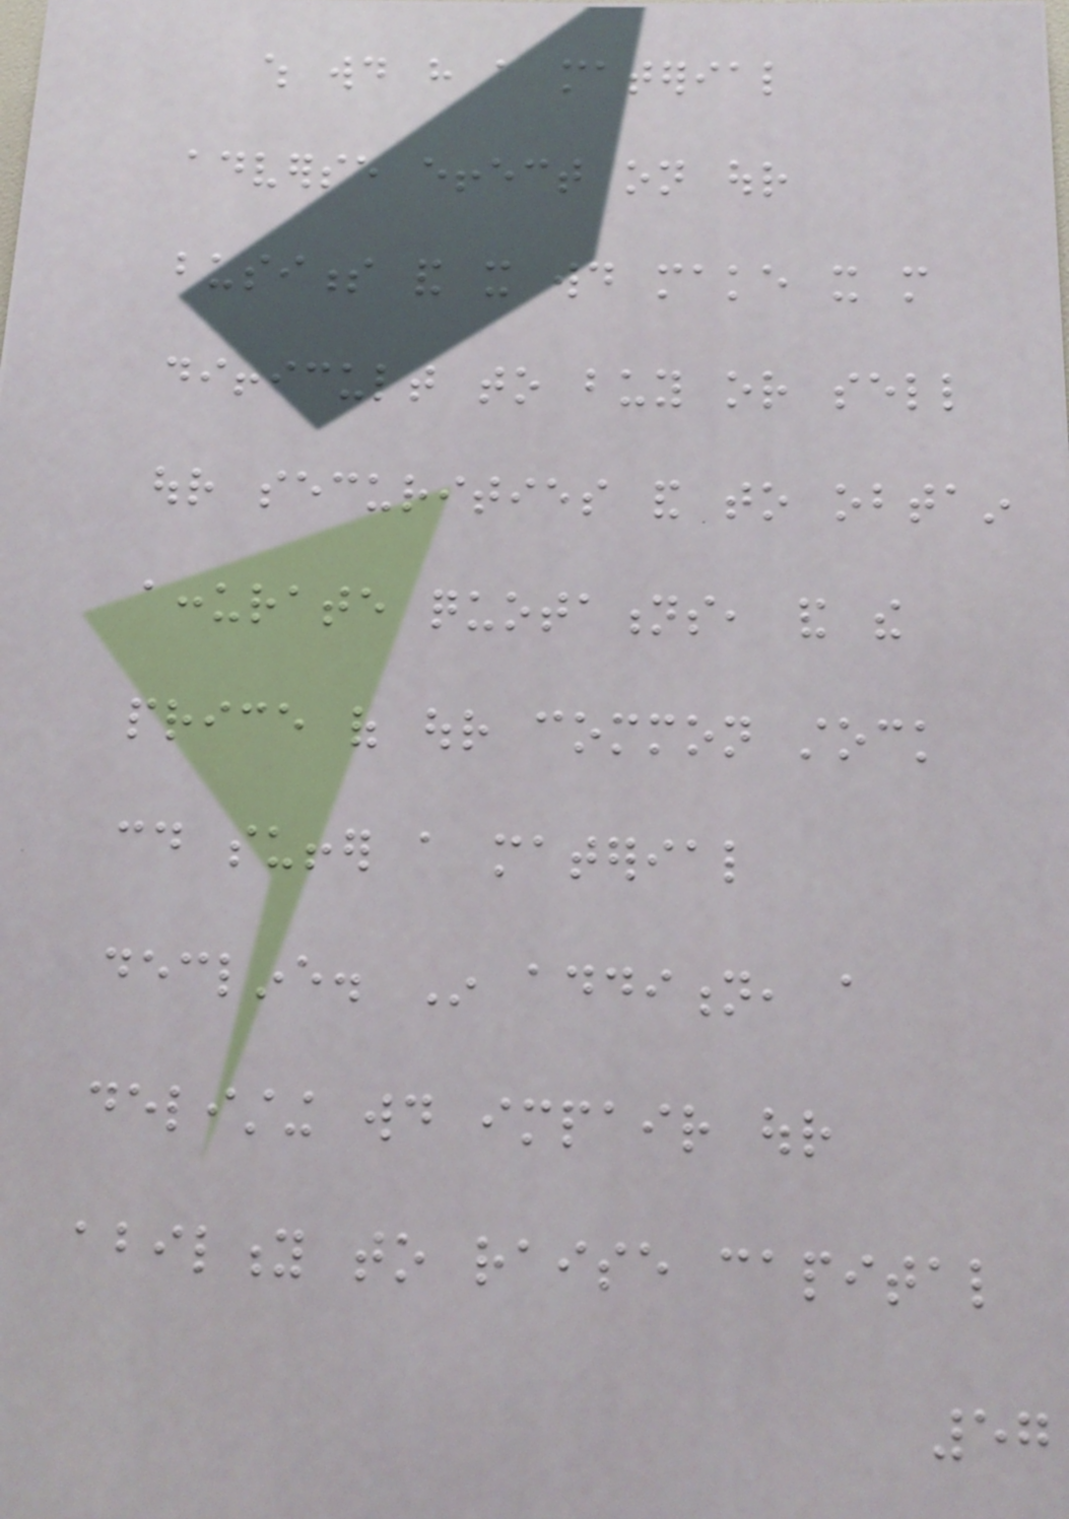which would have a material
adverse effect on our
business and it would make it more
difficult to buy or sell
our securities and to obtain
accurate quotations, and the
price of our common stock
could suffer a material
decline. In addition, a
delisting would impair our
ability to raise capital
57
